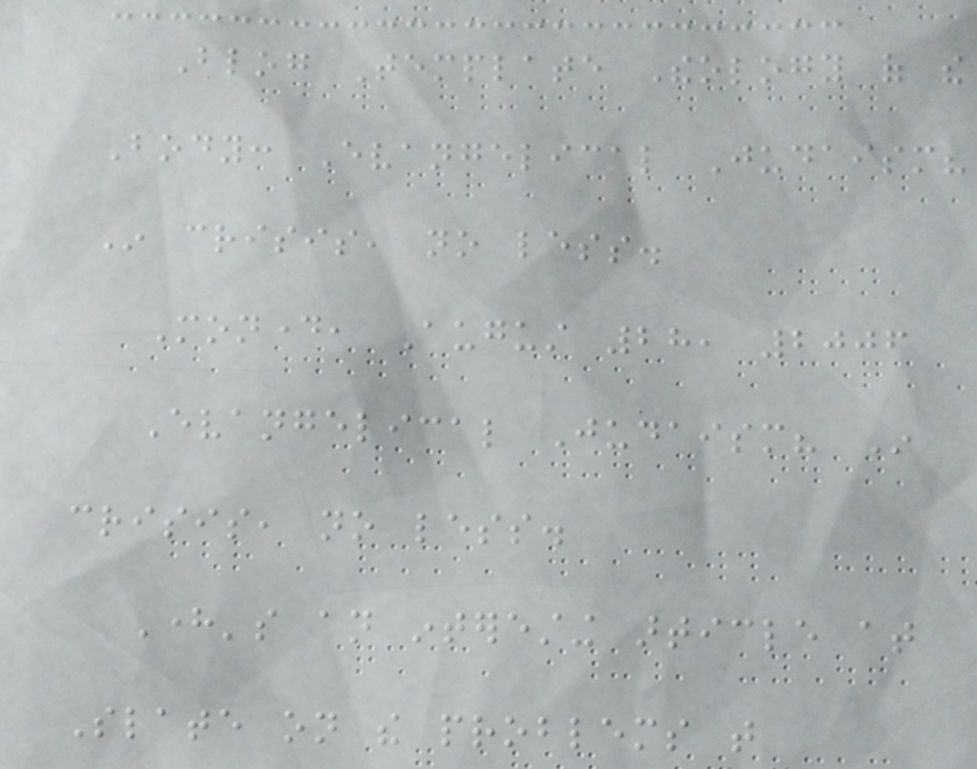Blog Template Theology of the
Body: Evangelical Judaism?
In crisis, no less.
Monday, August 28, 2006
Evangelical Judaism? In
crisis, no less.
Here's an interesting article at
Slate on the problems that
